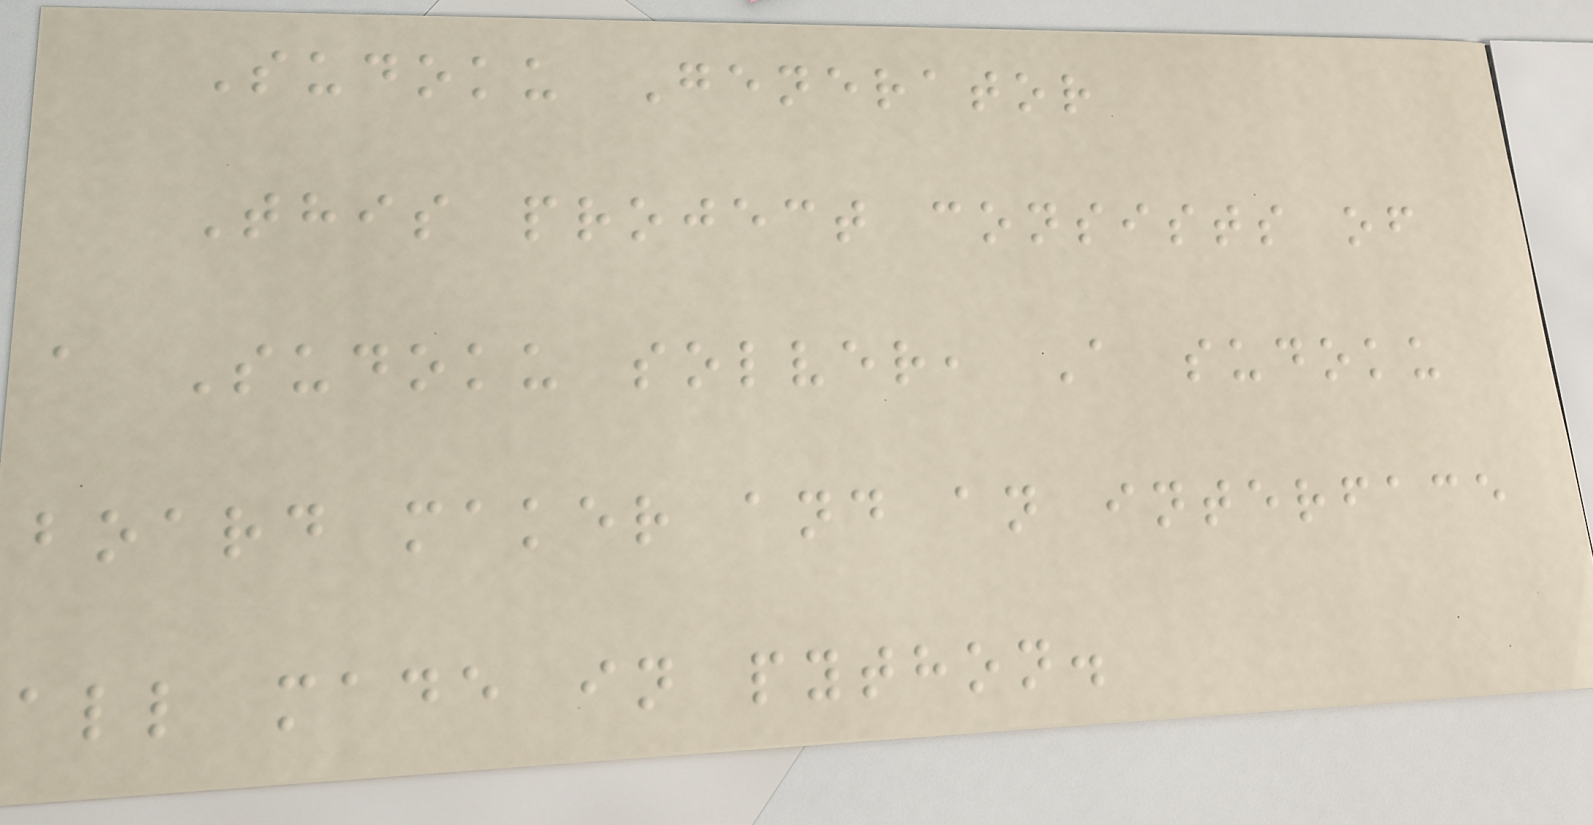Sudoku Generator
This project consists of
a Sudoku solver, A sudoku
board maker and an interface
all made in python.
